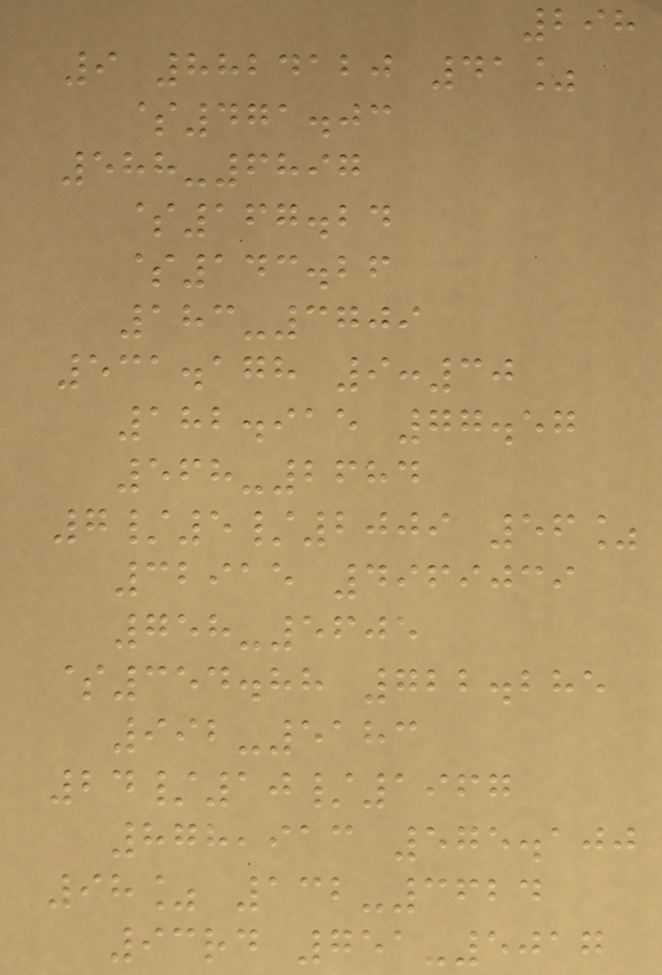298
9 8824120 41%
$471.03
588-6897
$167.24
$143.26
183-3709
531.178 9:30
182.915 77.57
568-2684
7/5/2009 56%
32915 4969039
758-5605
$354.88 722.285
992-5183
24/10/1967
878,913 575.100
98% 132-3624
93rd 751-5017
